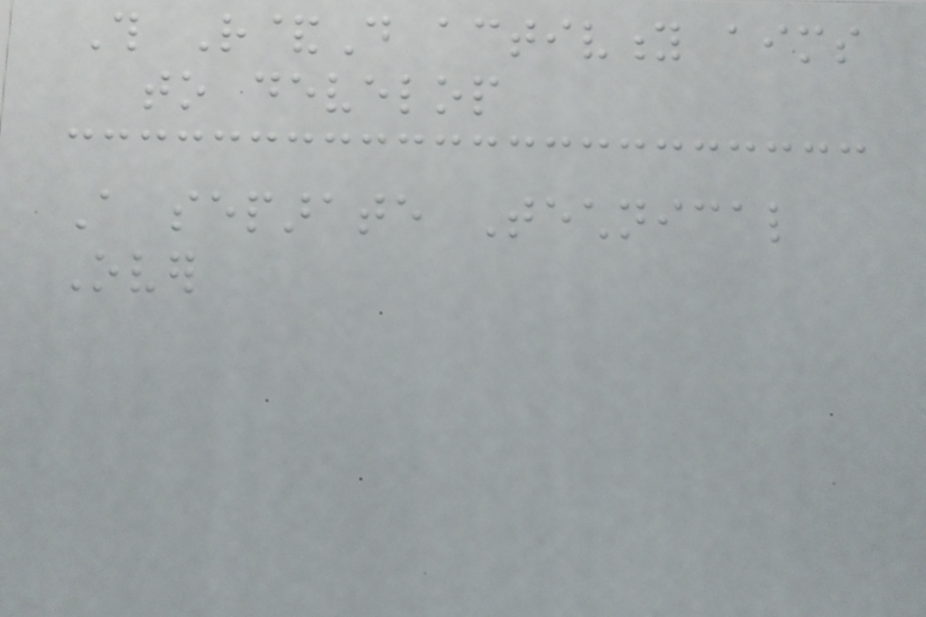This R&D activity aims
to develop
A separate Technical
Over
